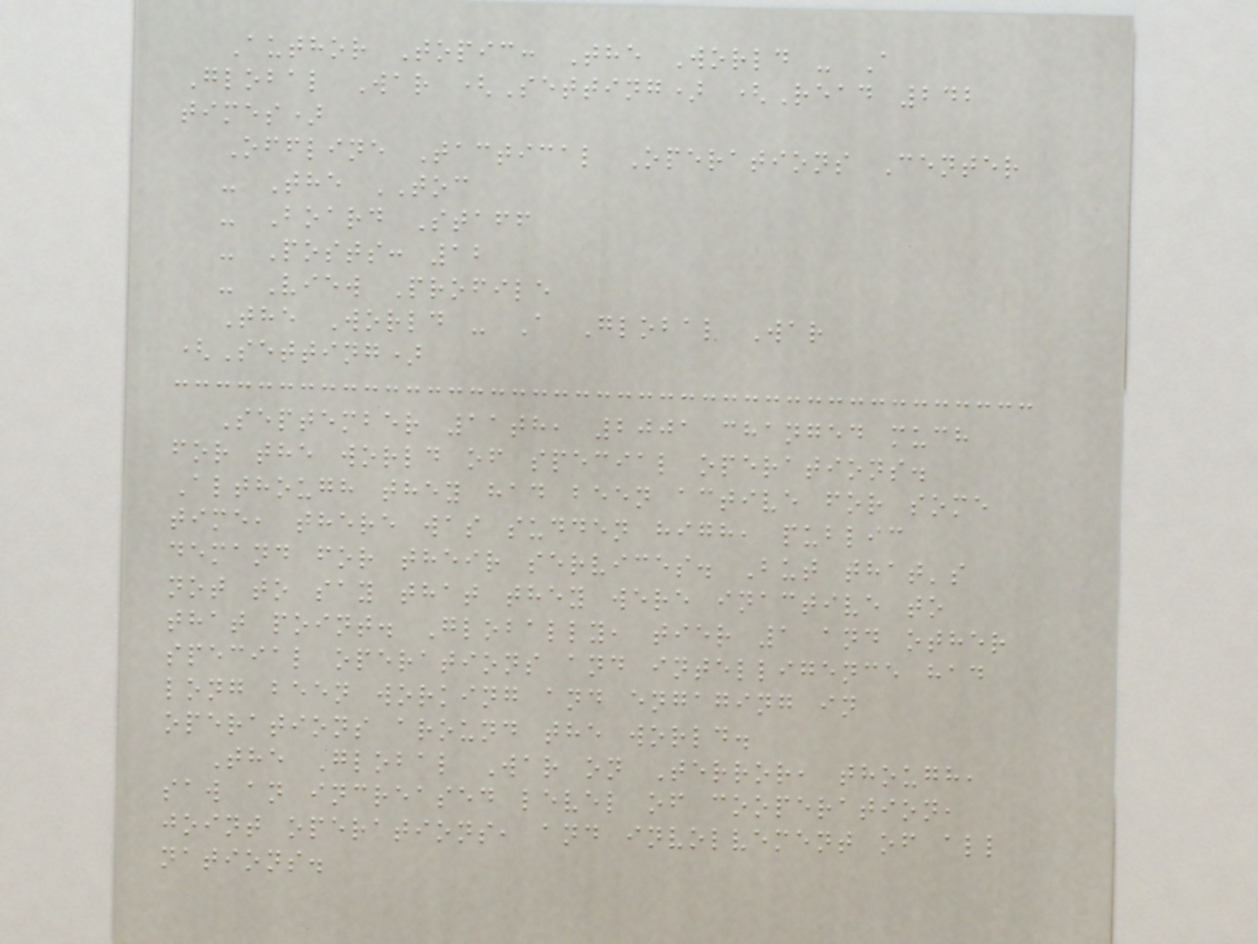Author Topic: The World - A
Global War (Setting) (Read 242
times)
Offline Tactical Operations Center
- The TOC
- Board Staff
- Posts: 12
- View Profile
The World - A Global War
(Setting)
September 11th, 2001 changed much
for the world of special operations.
Although they had been active for some
time, there was sudden high, public
demand for their services. But that's
not to say that they were inactive to
that point. Globally, tier 1 and other
special operations and intelligence had
long been working and engaging in
operations around the world.
The Global War on Terror, though,
saw an increased level of cooperation,
joint operations, and involvement of all
nations.
